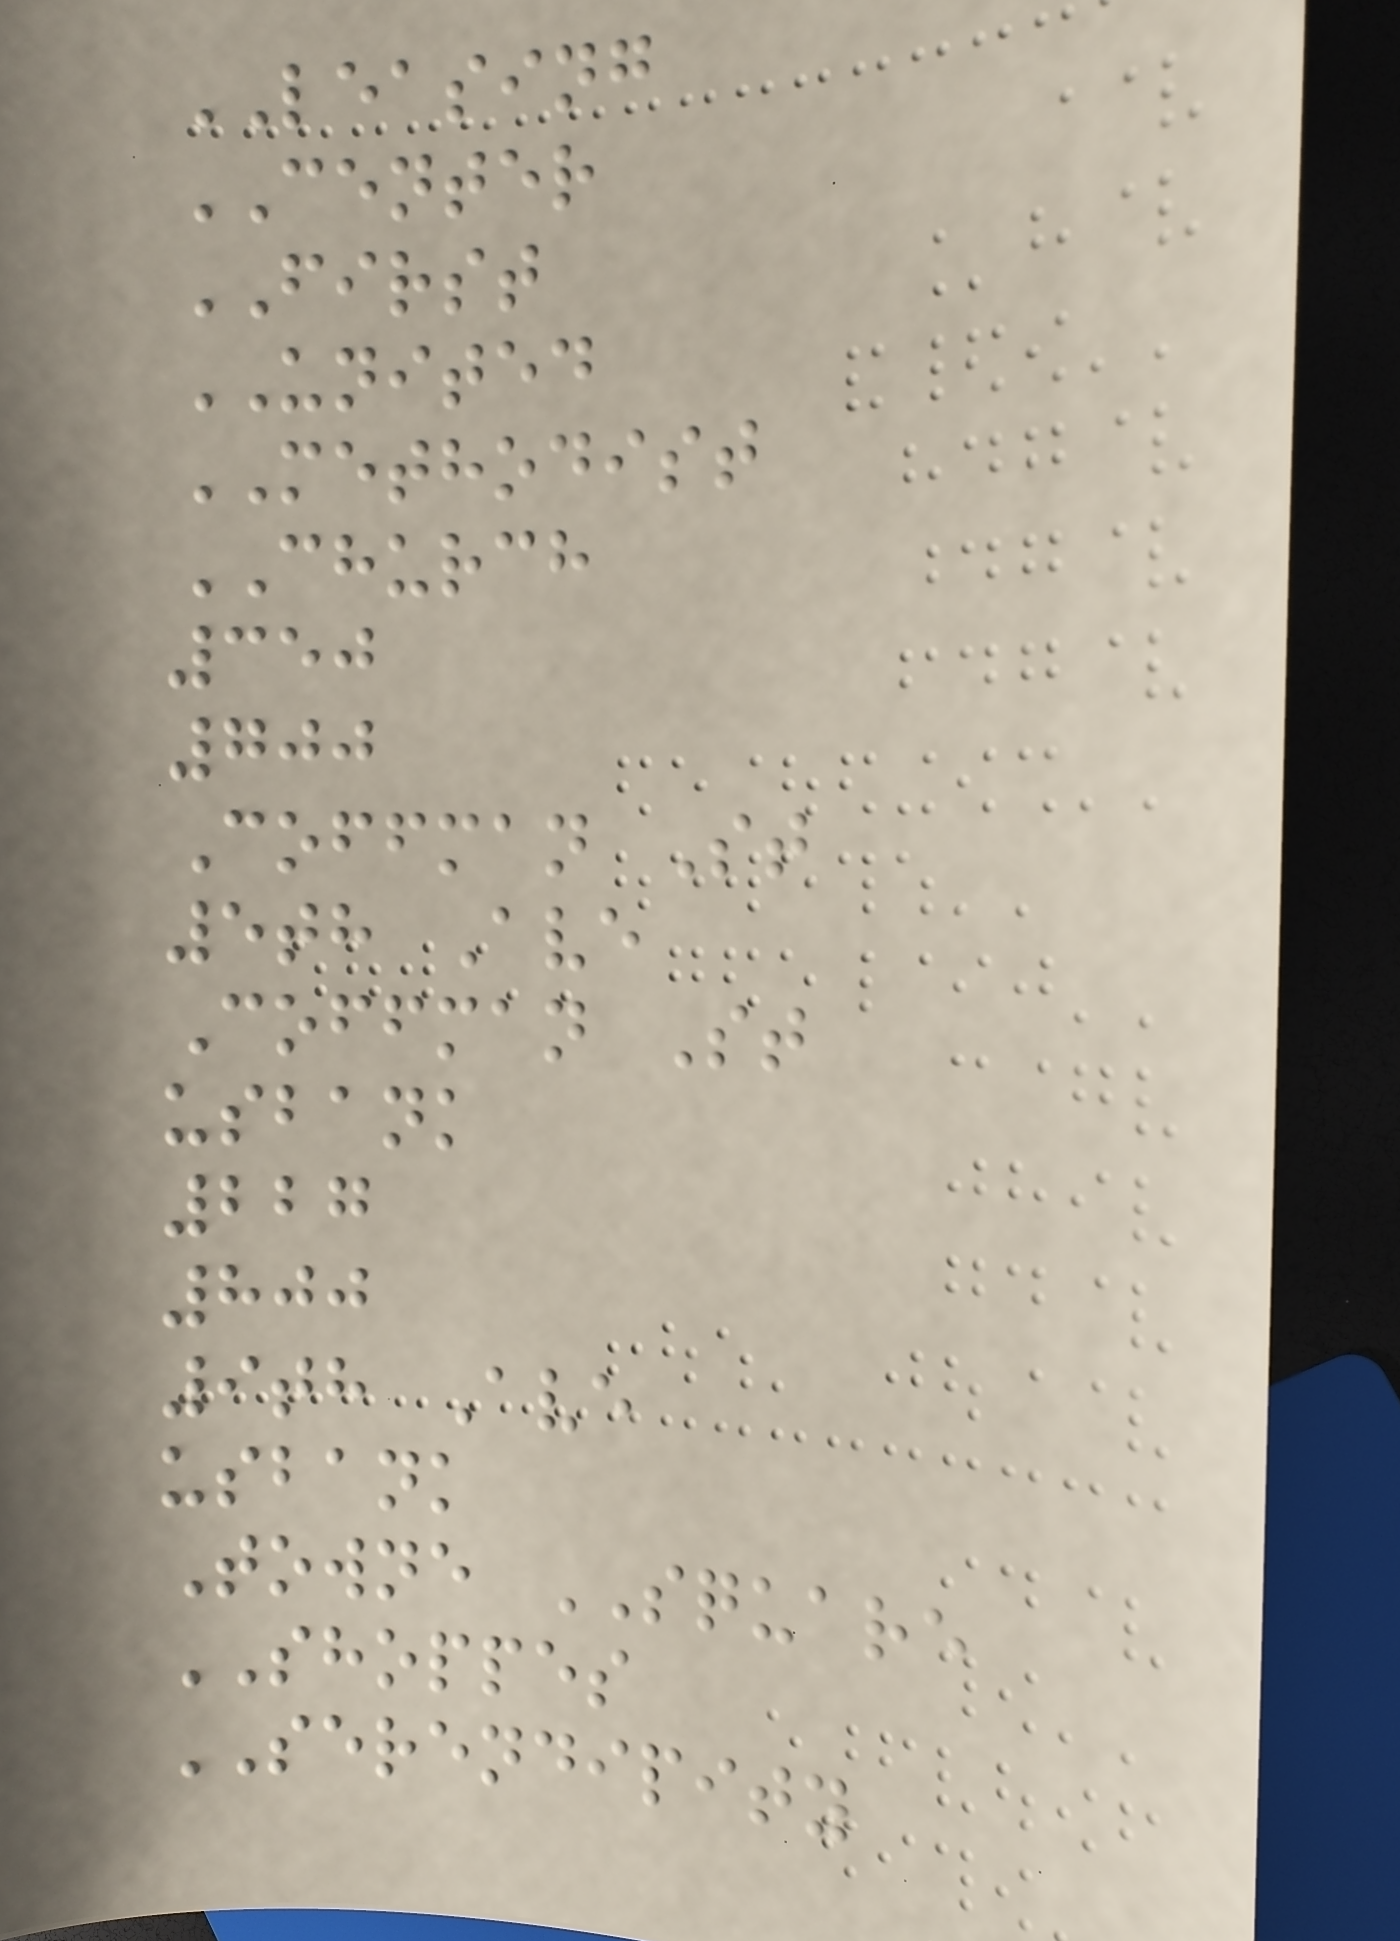LEASING
CENTER
FIRST
UNITED
METHODIST
CHURCH
350
700
Coffman St
5th Ave
Coffman St
usbank
227
800
9th Ave
usbank
Towne SQUARE
SHOPPES
SERENDIPITY
